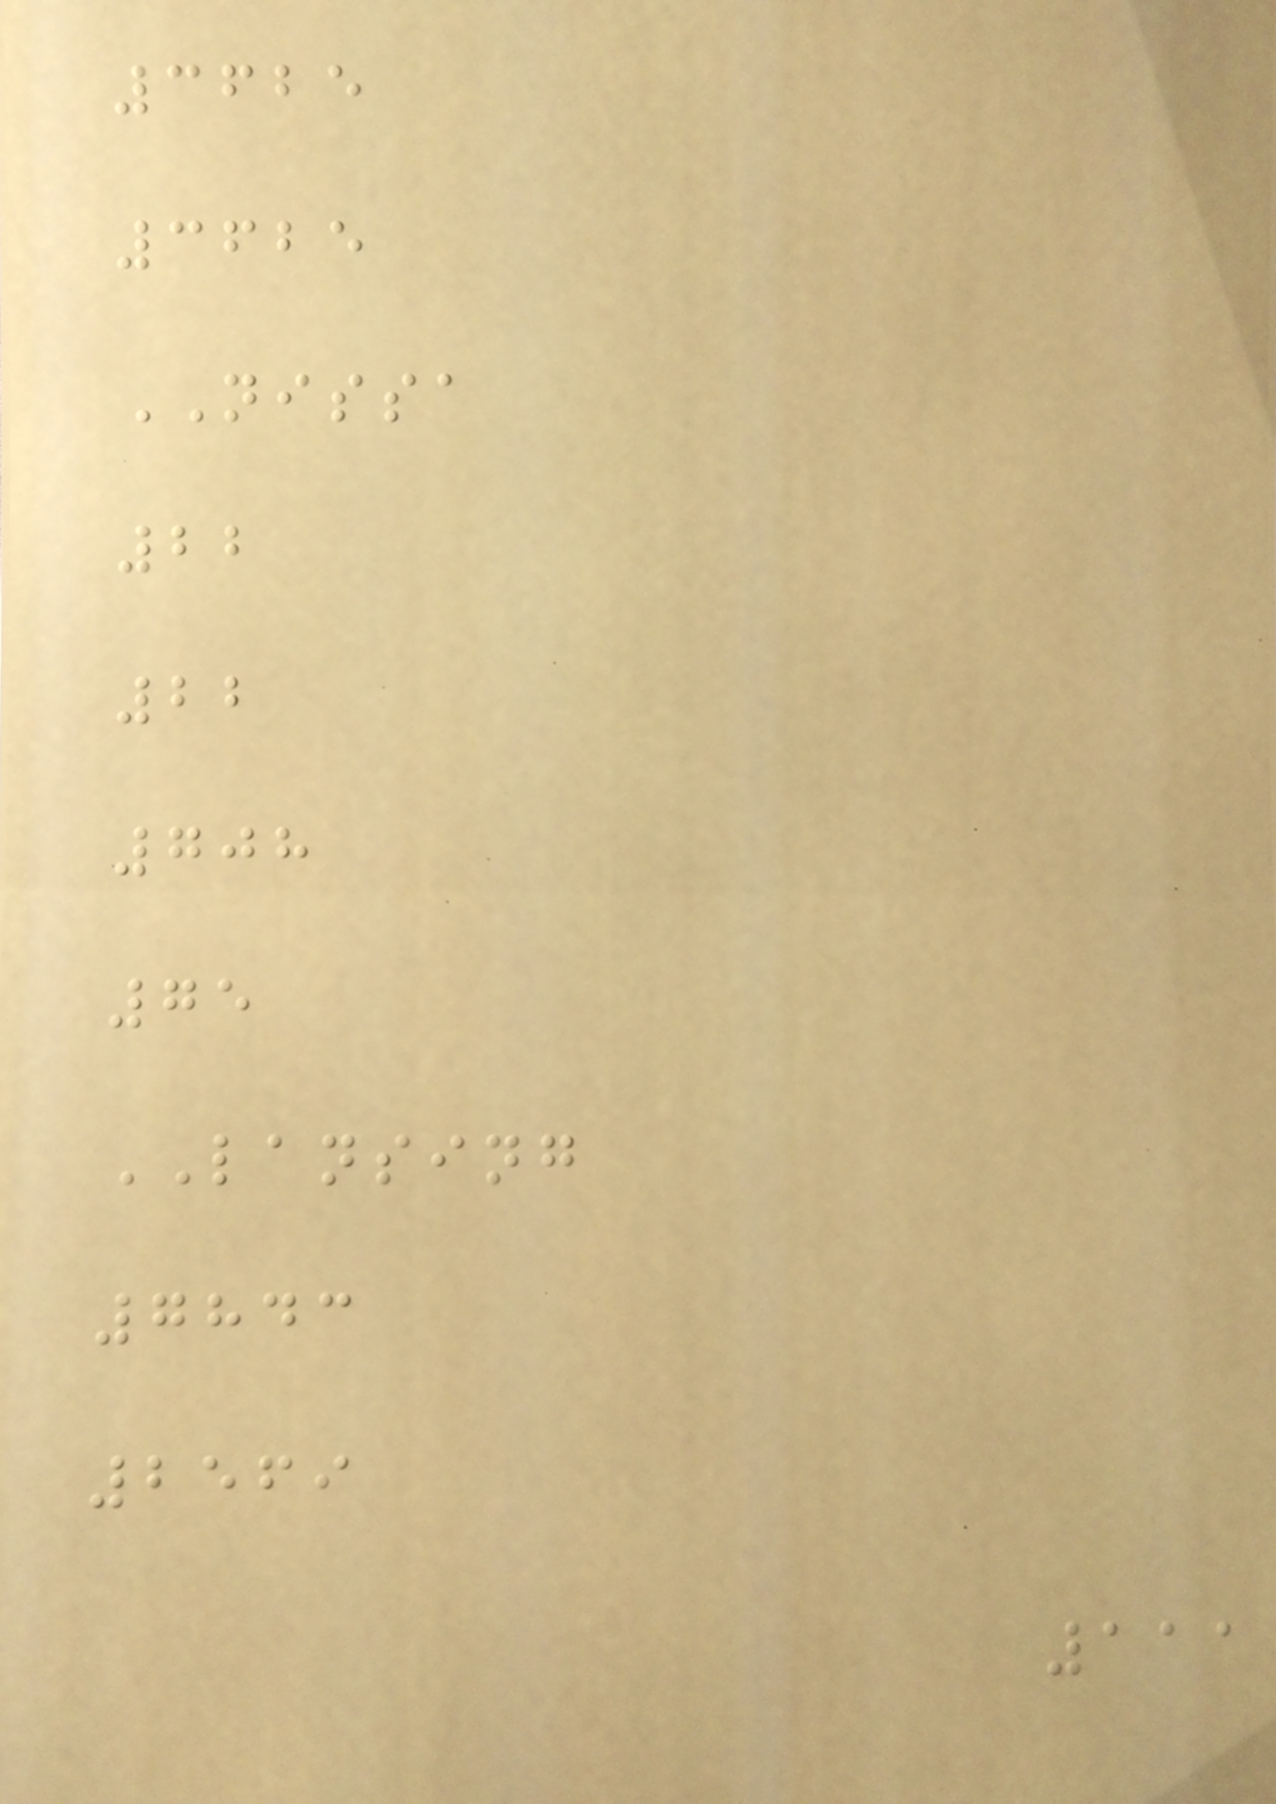3625
3625
NISSA
22
22
708
75
LANSING
7843
2569
111
